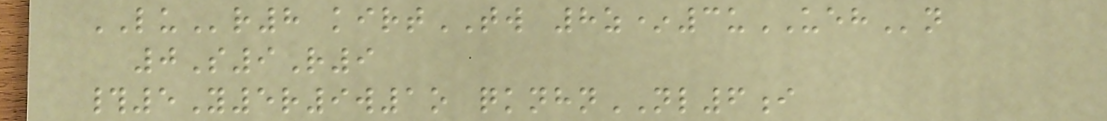LUr8 kirtTW 8z*3uUEHn
0S9R9
#5Y5r9w1o qknhnNL6i
